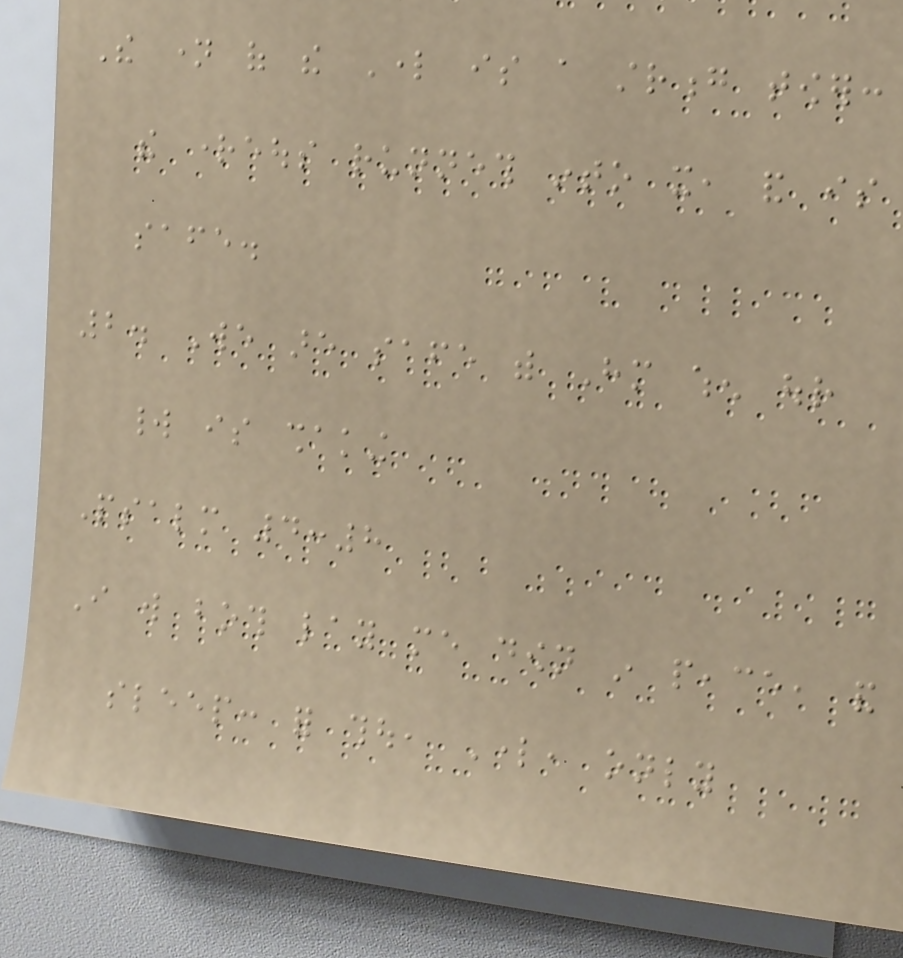The name of the Lord is a strong tower:
the righteous runneth into it, and is
safe.
2. We are safe with Him when our
world is shaking
Psalm 4:8
I will both lay me down in peace, and
sleep: for thou, Lord, only
